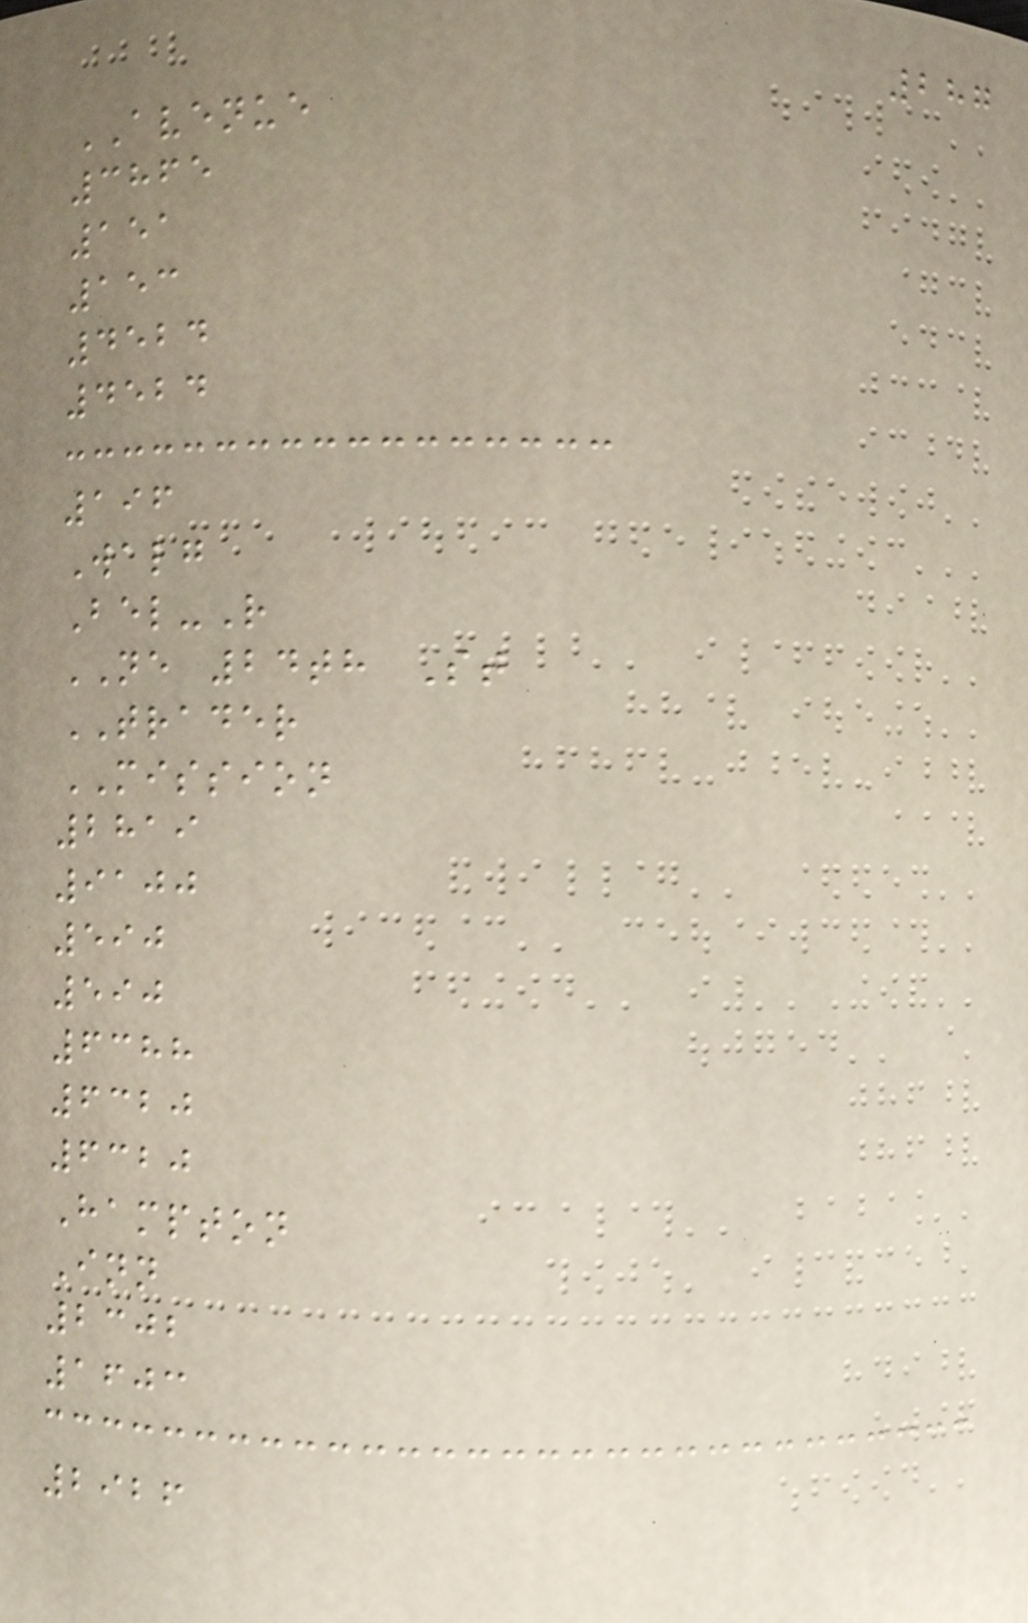287
AVENUE
3865
151
153
4524
4524
196
Walg
Bel-R
NE 24th St
TRADER
MISSION
2819
9100
590
590
6388
6320
6320
Hampton
Inn
2302
1603
2926
